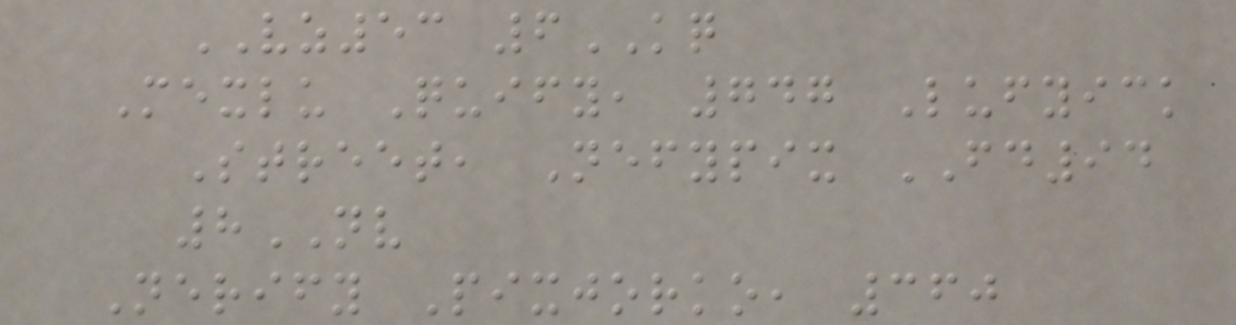VZ53 6KQ
Mexlu Quify, 747 Lufyick
Street, Nefypix FD94
8NV
Nerify Pixjorko, 360
